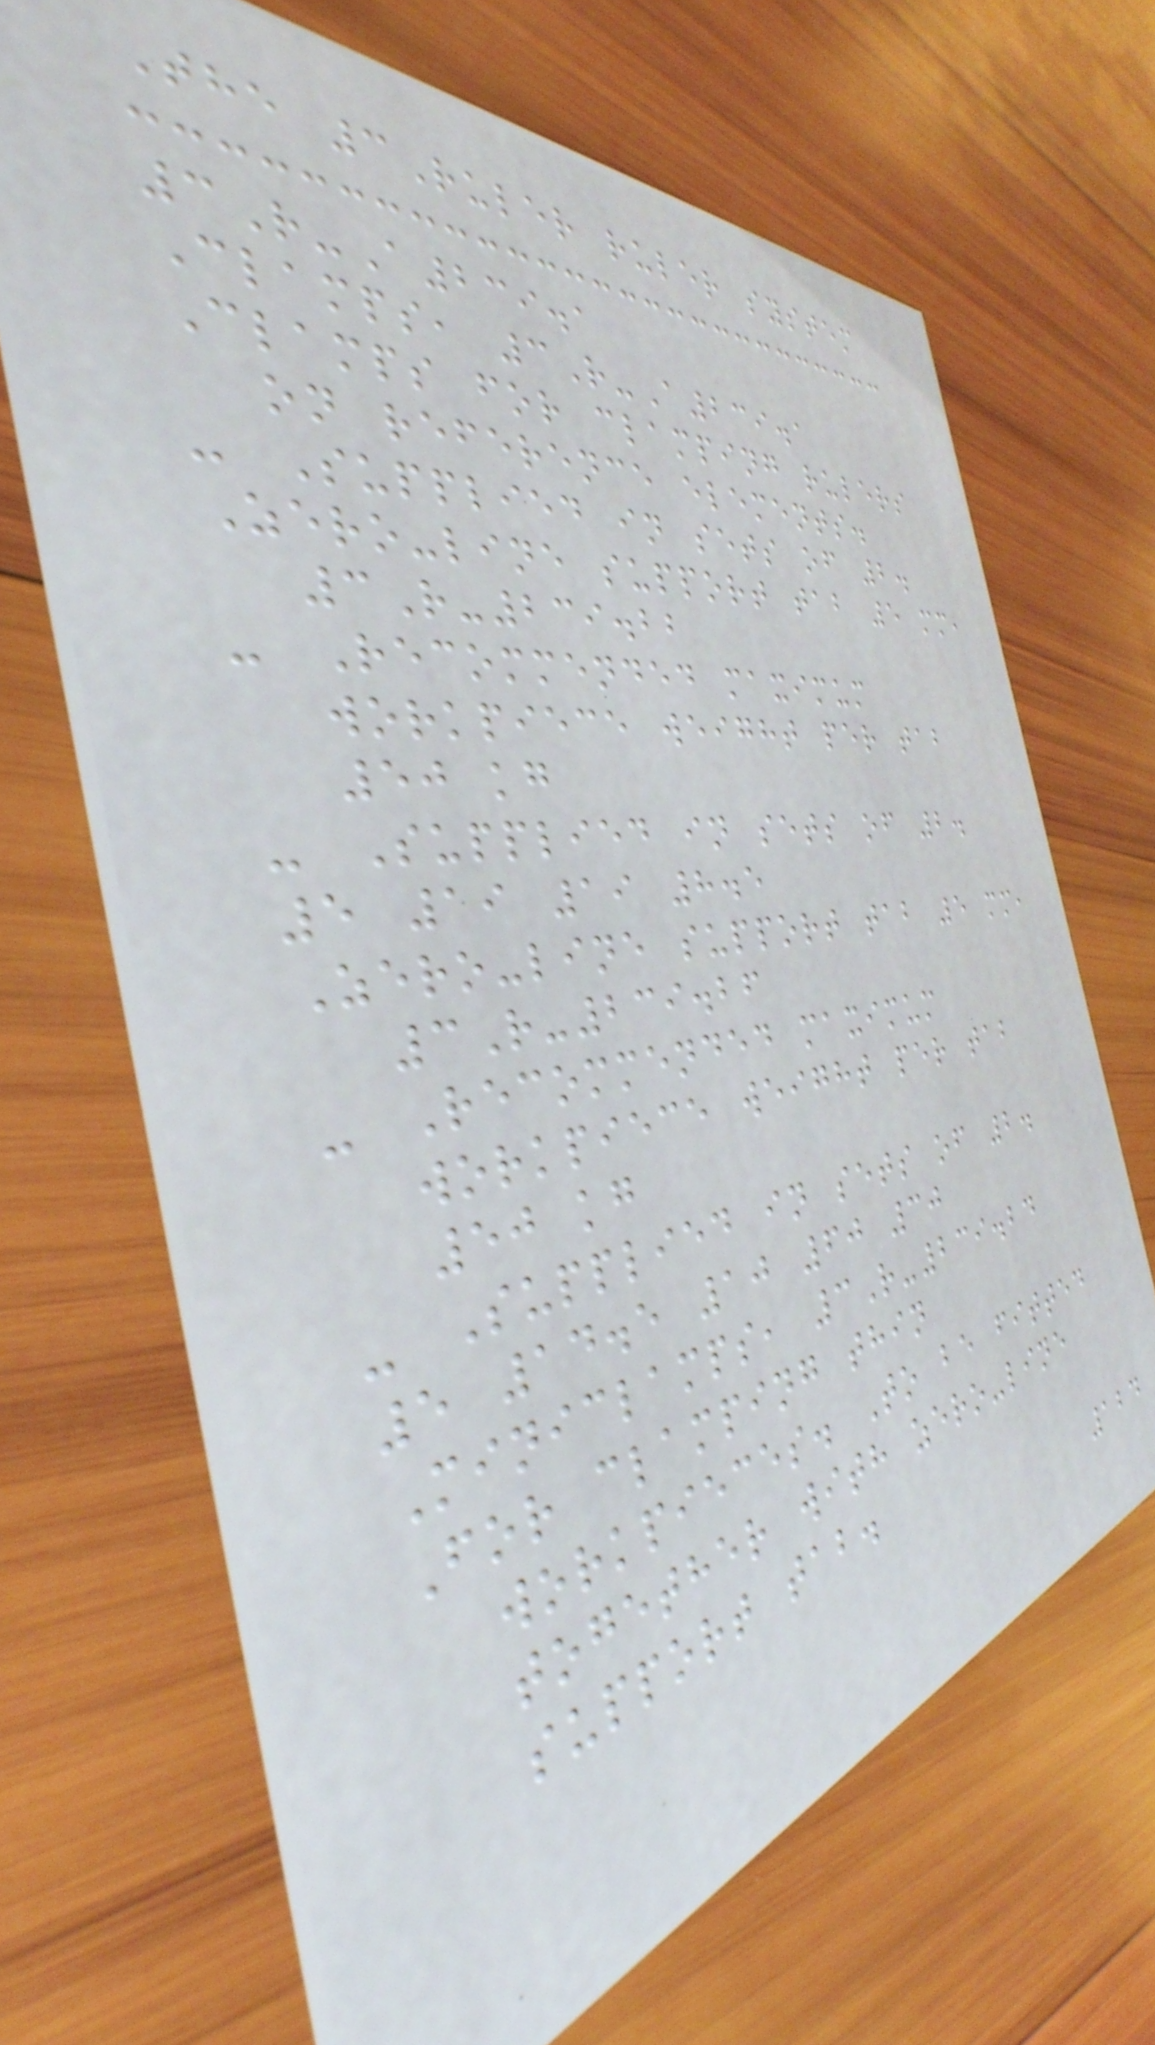The 3Ruler ruler system
3R-A239.1
Clamps, 3R-A239.1
Clamps for clamping rulers
on reference elements.
- Supplied in sets of 2.
Zero-line support tab 5 mm,
3R-239.22
- Recommended maximum
workpiece weight per tab
50 kg
- Supplied in sets of 2.
5 19 19 8.5
Zero-line support tab 5 mm,
3R-239.26
- Recommended maximum
workpiece weight per tab
50 kg
- Supplied in sets of 2.
5 14.5 10 60 30
Miniclamps, 3R-239.24
For clamping thin
workpieces. To be fitted
together with zero-line
support tab.
124
